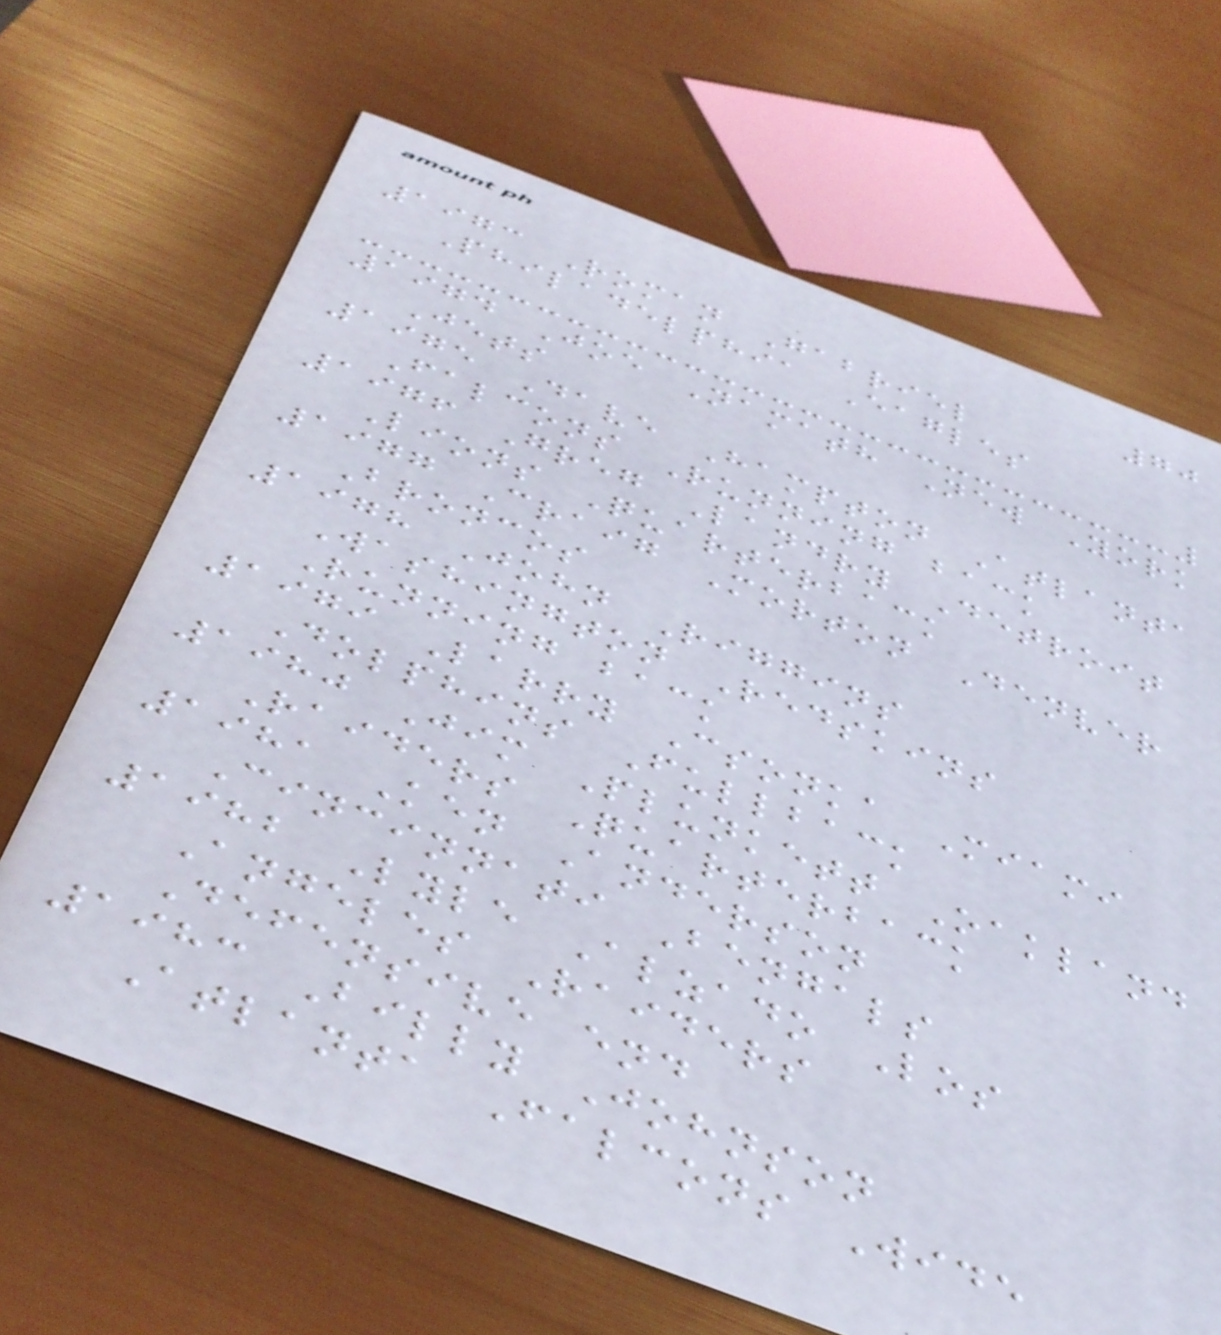70
1973 Roman Gabriel
Philadelphia Eagles
1974 Joe Namath New York
Jets
1975 Dave Hampton Atlanta
Falcons Running back
1976 Greg Landry Detroit
Lions Quarterback
1977 Craig Morton Denver
Broncos
1978 John Riggins
Washington Redskins
Running back
1979 Larry Csonka Miami
Dolphins Fullback
1980 Jim Plunkett Oakland
Raiders Quarterback
1981 Ken Anderson
Cincinnati Bengals
1982 Lyle Alzado Los
Angeles Raiders
Defensive end
1983 Billy Johnson
Atlanta Falcons Wide
